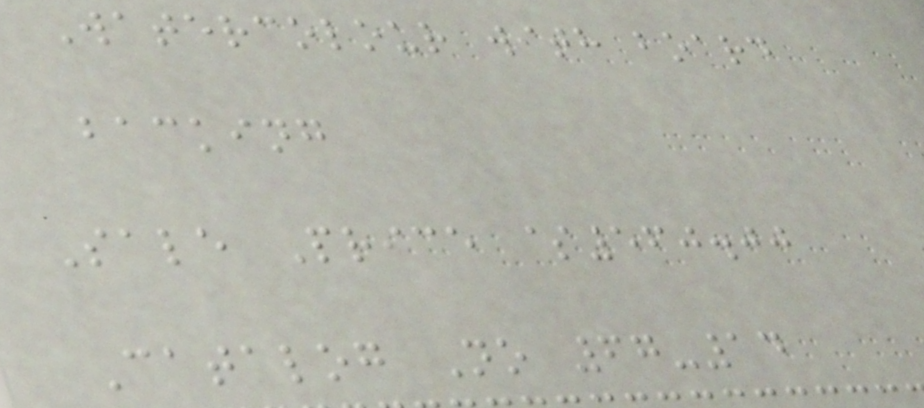Watercolour with board
backing
Sale Price $560.00
Catalog No 67-14
